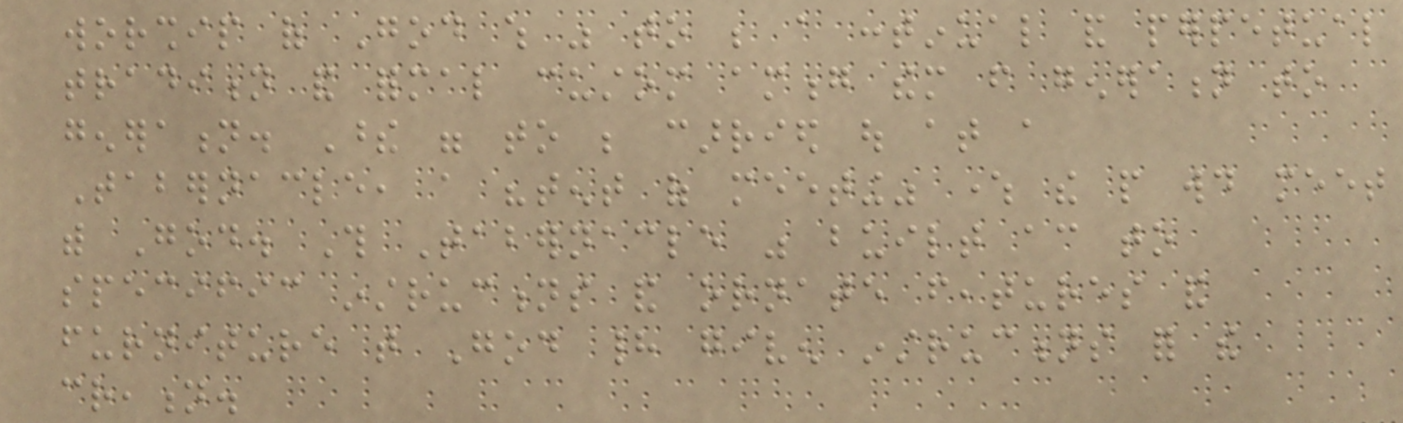worship of God which was to be a continual and perpetual
tradition and formal custom among them from generation to
generation. These were to be carried out at a
Tabernacle, a "tent of meeting" where the people would meet
with God. This Tabernacle was built according to
specific instructions and ornate features and
furniture that God had given instructions for the
creation.
